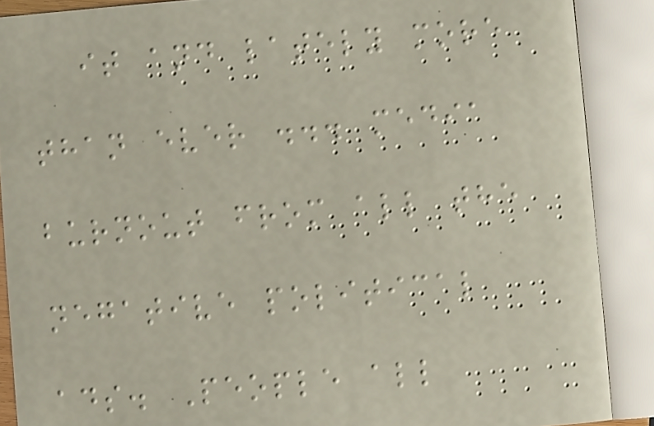it and lately more
than ever ... media
burnout from all the
negative political
ads. People all
